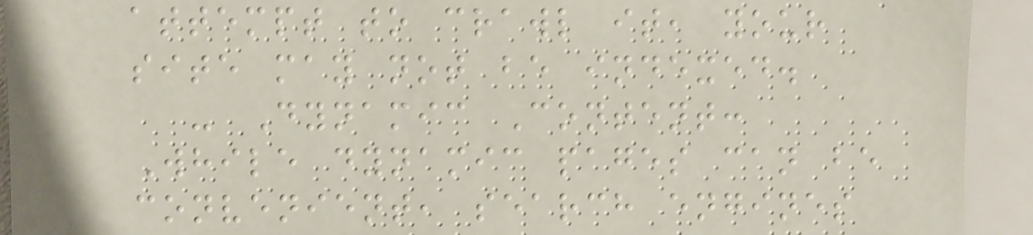attempt to crawl it, your
site may not be indexed.
- Dynamic Content:
While dynamic pages can be
convenient, search engines
